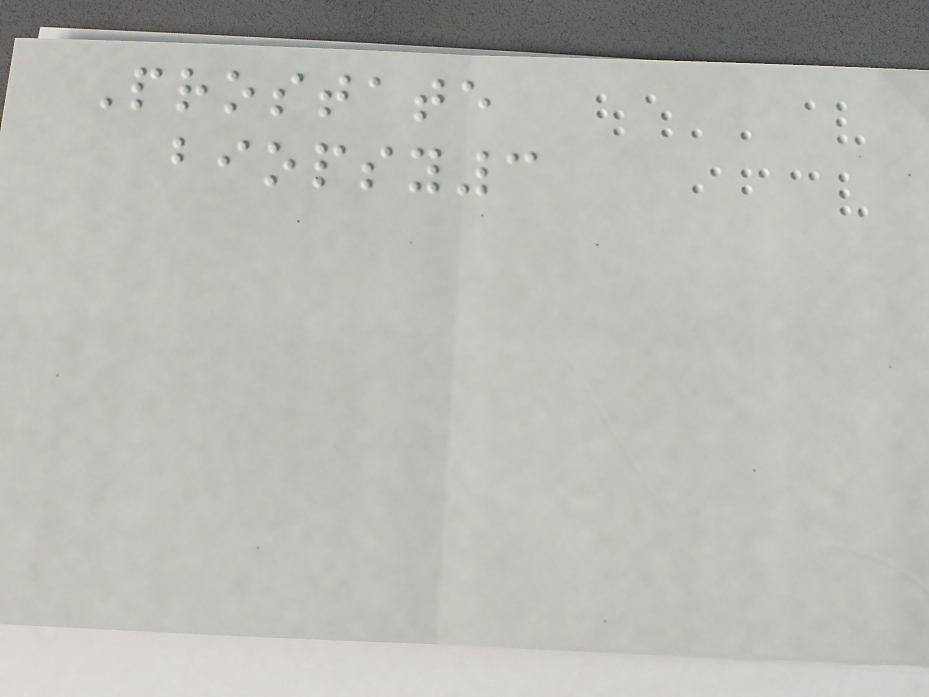Prostate
biopsy3
